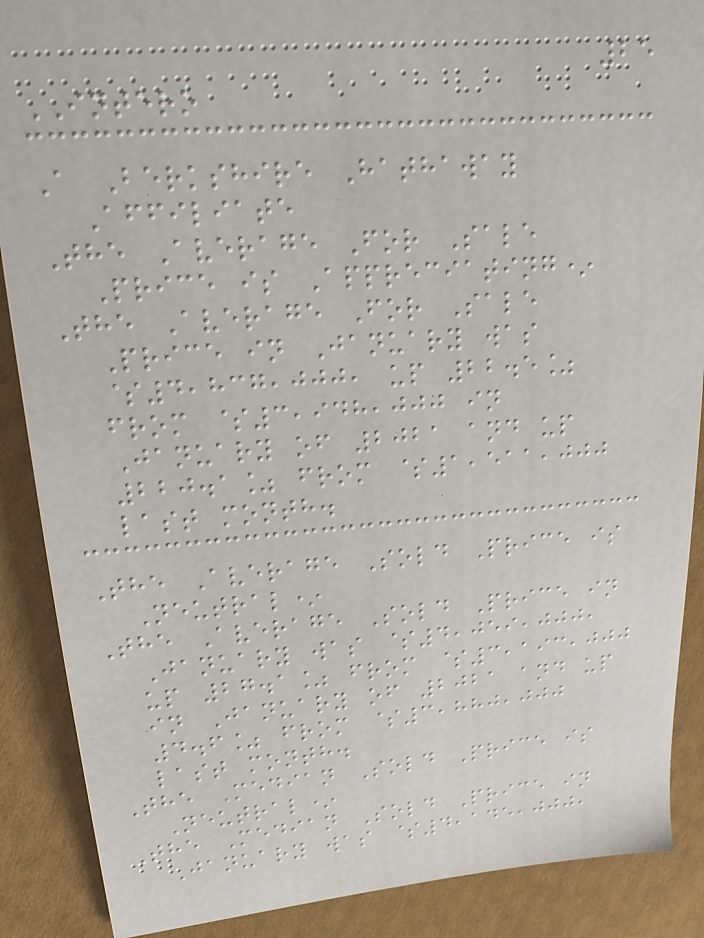25
INTERO
A Berkshire Hathaway
Affiliate
The Average For Sale
Price is Appreciating*
The Average For Sale
Price in January was
$4,837,000, up 22.5%
from $3,948,000 in
January of 2021 and up
220.1% from $1,511,000
last month.
The Average Sold Price is
Neutral*
The Average Sold Price in
January was $4,059,000,
up 27.1% from $3,193,000
in January of 2021 and up
4.6% from $3,880,000
last month.
The Median Sold Price is
Neutral*
The Median Sold Price in
January was $4,145,000,
